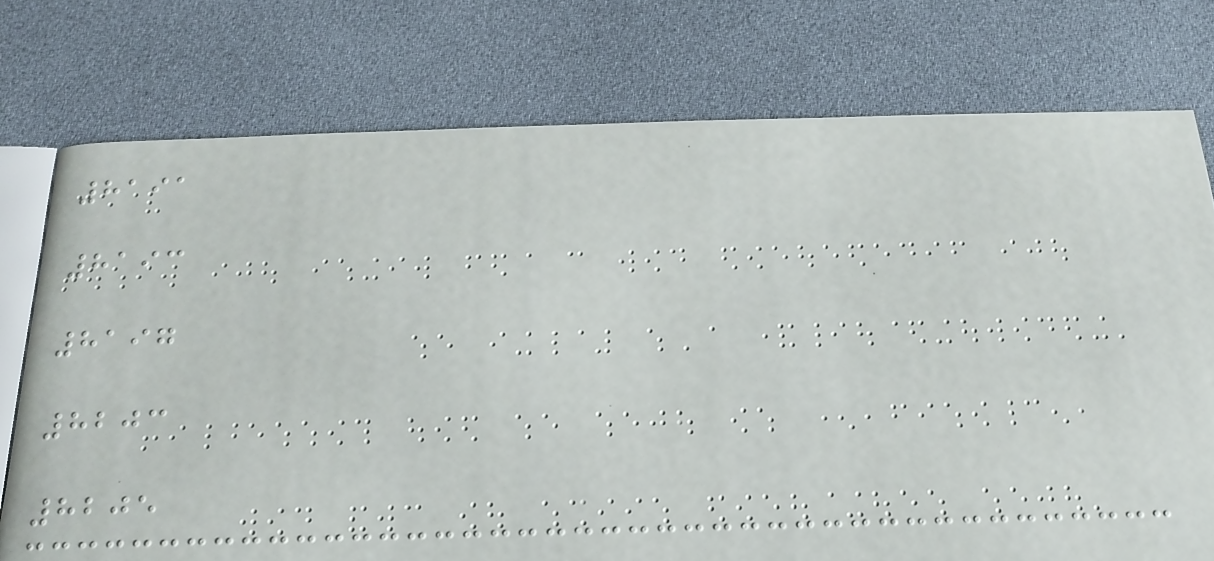8191
8193
8197
8203
8205
